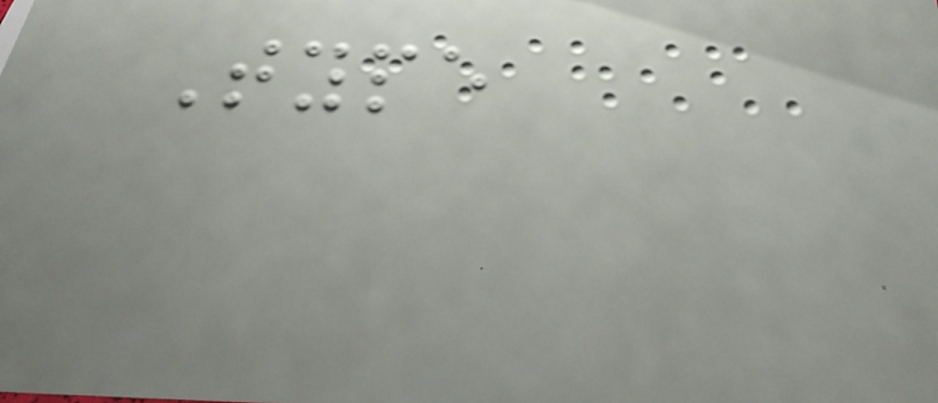Type
